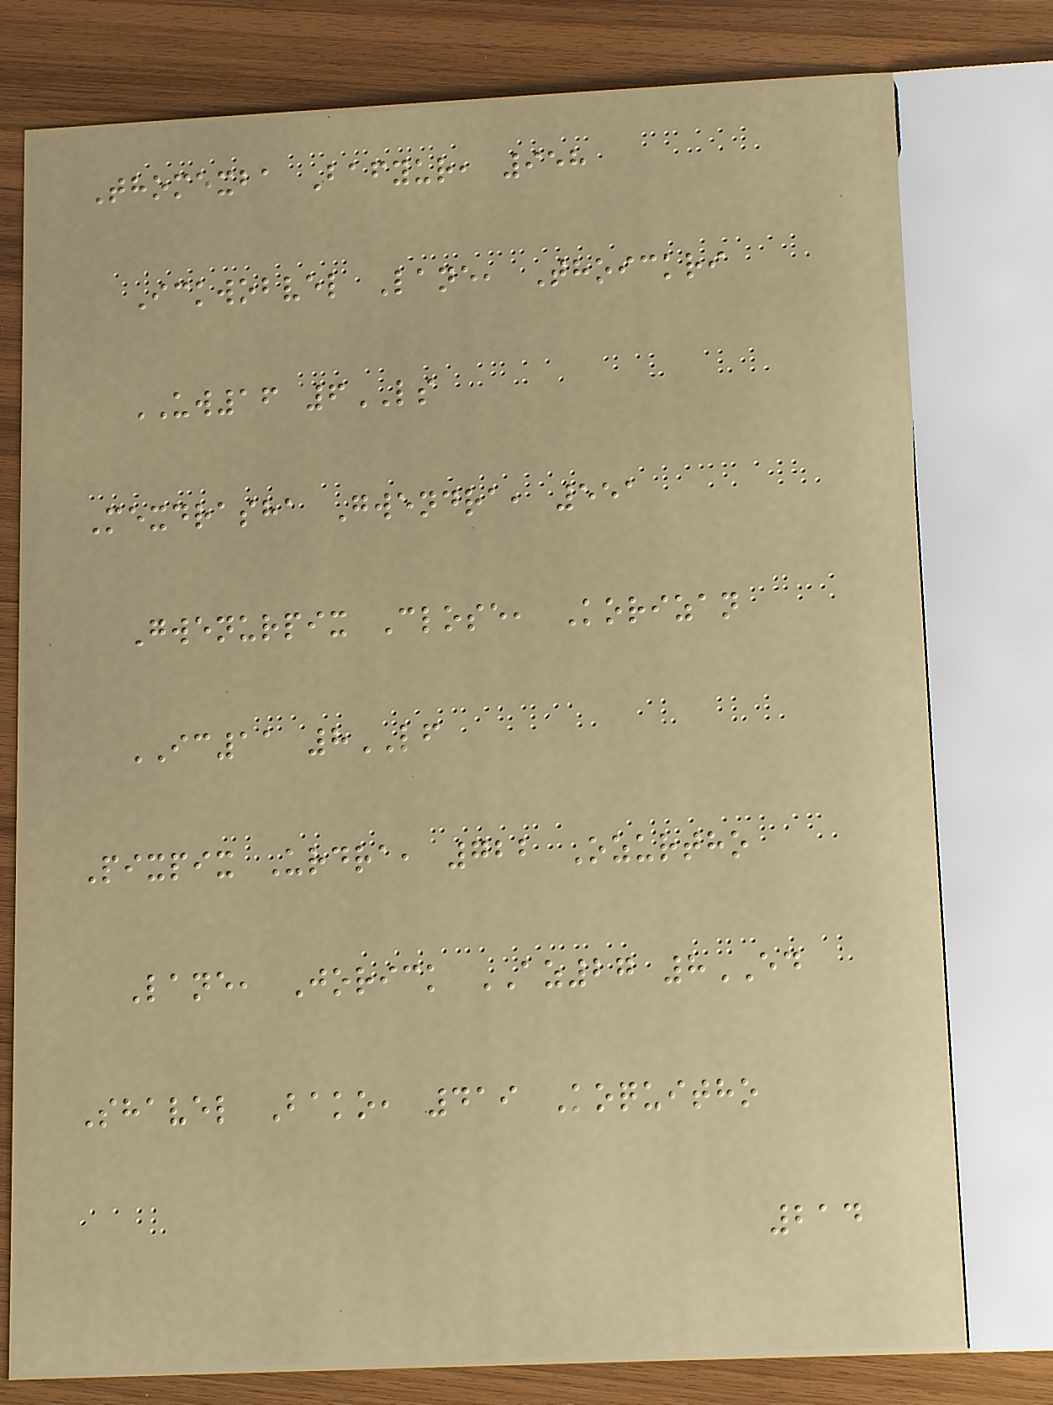Thomexba Bafyur, 958
Ickwobvel Lane, Thoickri
UW16 6LS
Mexdrasha Gwendra, 551
Gwenurpix Close, Korizan
IC11 8LF
Pixpix Urdra, 722 Ozurtho
Lane, Jorick AZ27 8ED
Shavel Bako, 419 Koquitho
214
